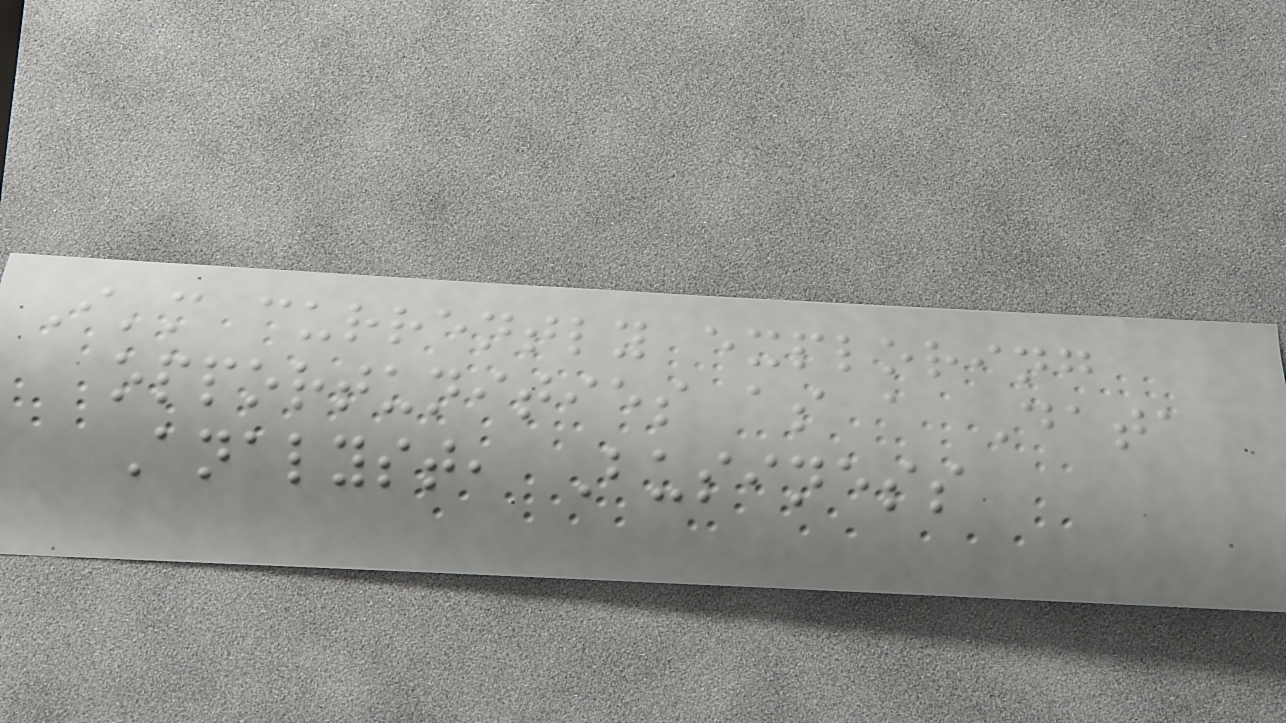I'm currently exploring
opportunities as a Data
Analyst, Business
